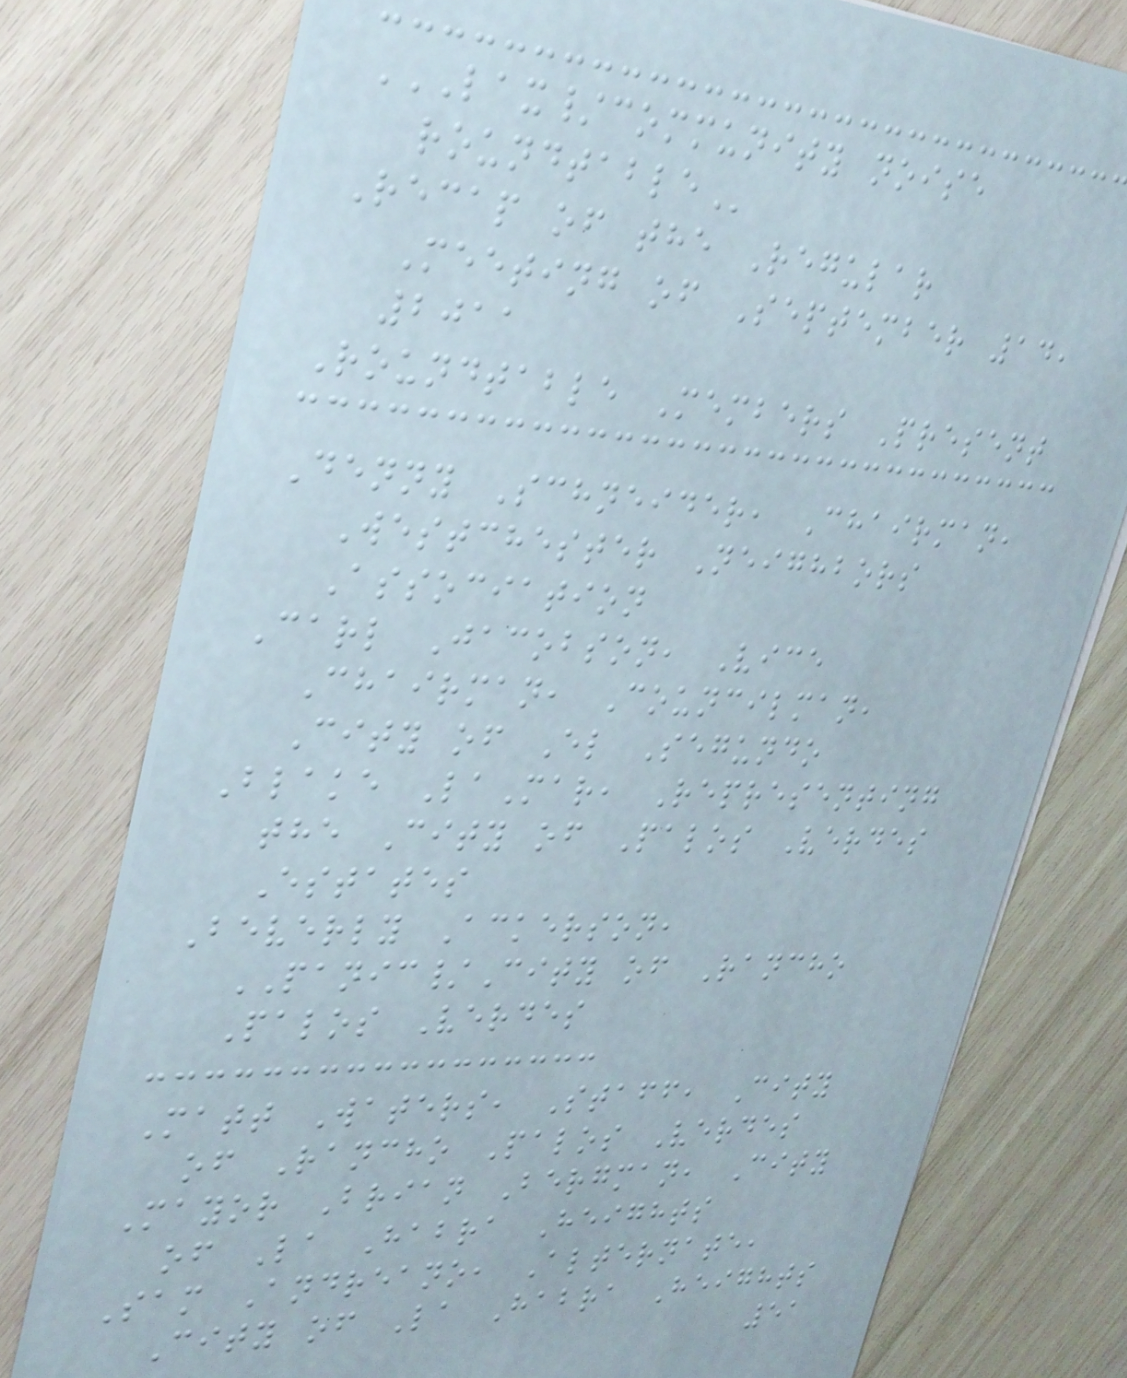LAX/COMMUNITY NOISE
ROUNDTABLE
Recap of the Regular
Meeting of September 14,
2011
Roundtable Members Present
Denny Schneider, Chairman,
Westchester Neighbors
Association
Carl Jacobson, Vice
Chairman, Councilman,
City of El Segundo
Blake LaMar, Representing
the City of Palos Verdes
Estates
Beverly Ackerson,
PANIC/City of Rancho
Palos Verdes
Matt Waters, Staff, City
of Rancho Palos Verdes
Mayor Brian Bergman, City
of La Habra Heights
Sam Andreano, Alternate,
City of La Habra Heights
51
